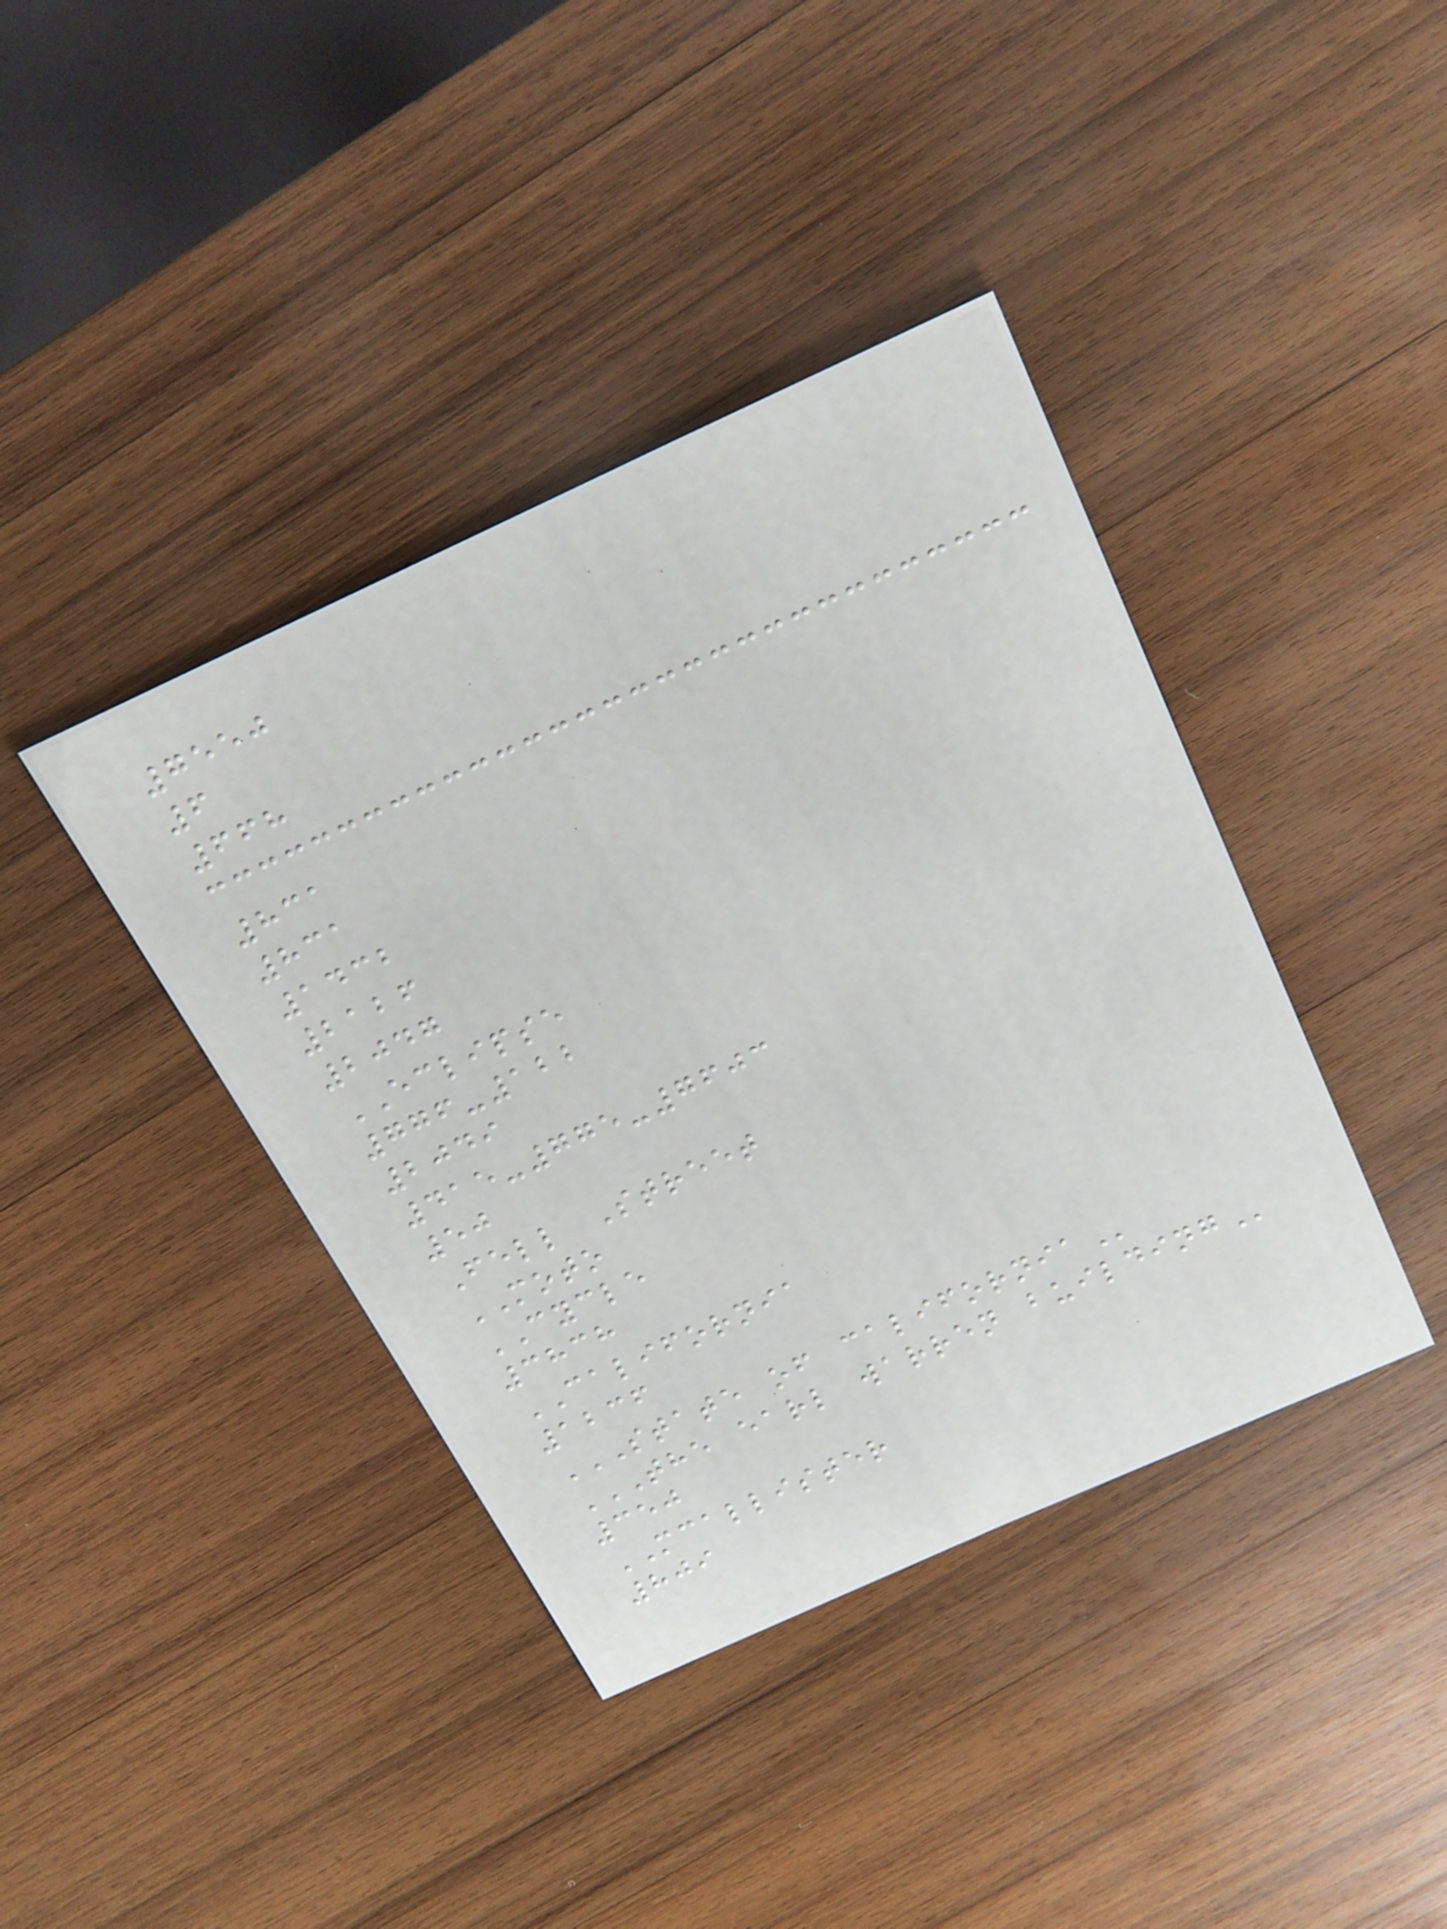7550
6
668
831
831
1432
2126
2047
ECLIPSE
776-122
2049
415-775-7603
50
Fell Street
MOTO
CYCLE
3838
CALIFORNIA
1236
STATE OF CALIFORNIA
THE EARL WARREN BUILDING
350
MCALLISTER
809
